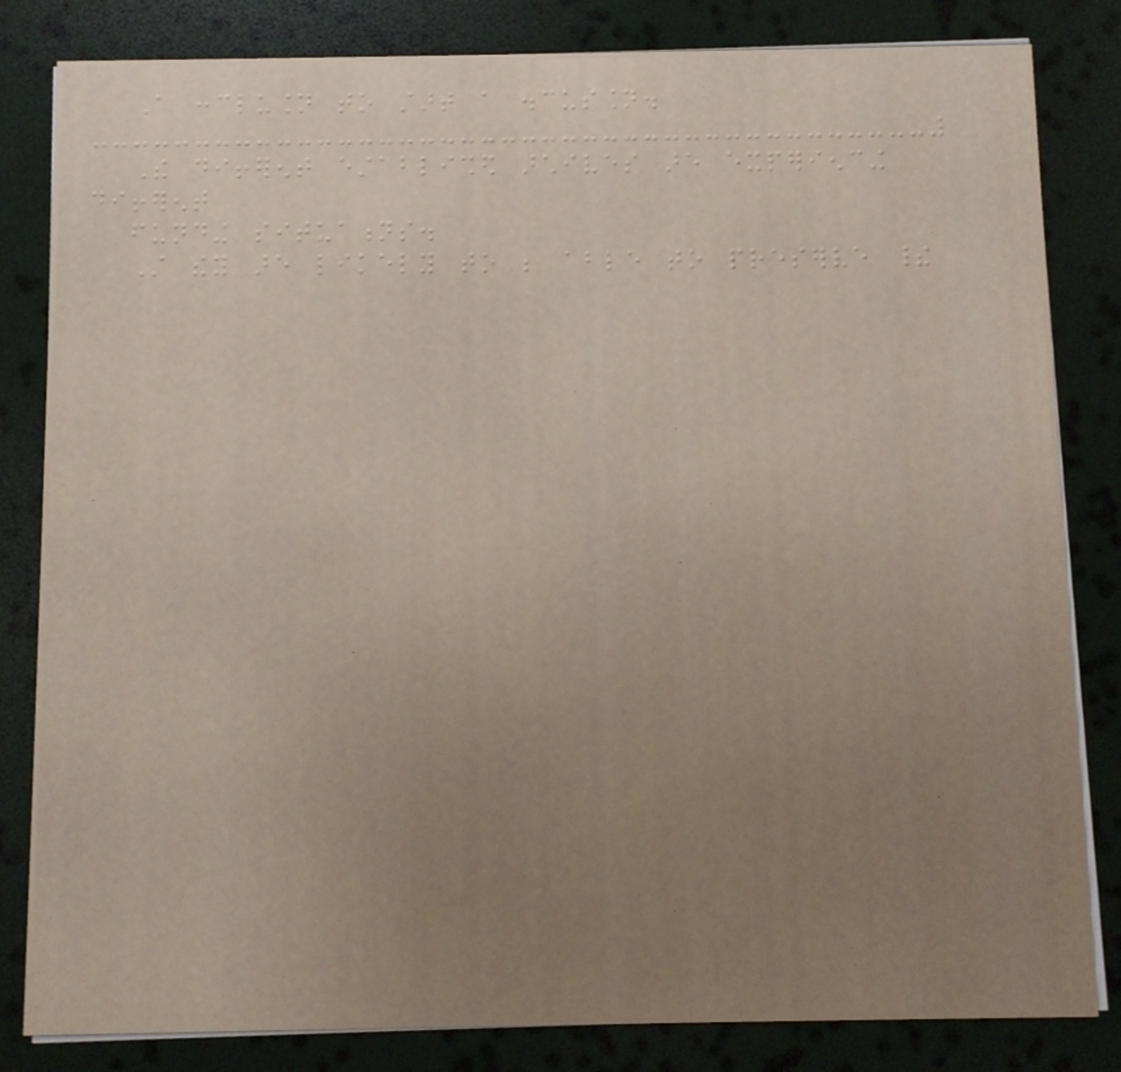A conclusion to start a discussion.
The different established archives are experiencing
different
funding situations.
Still they are likely to be able to preserve their
